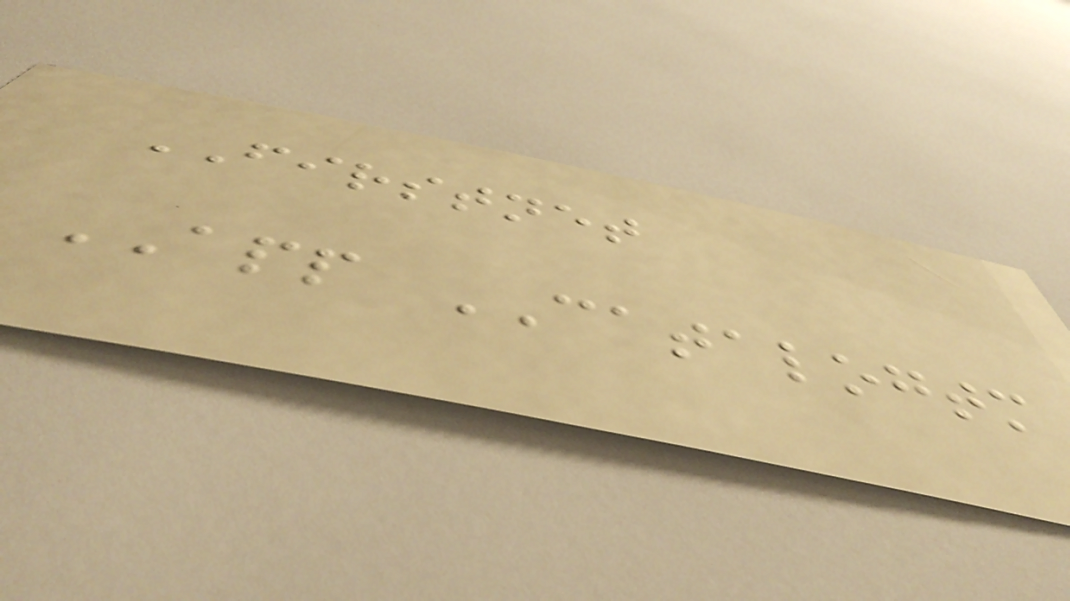FIRSTNET
APP CATALOGTM
